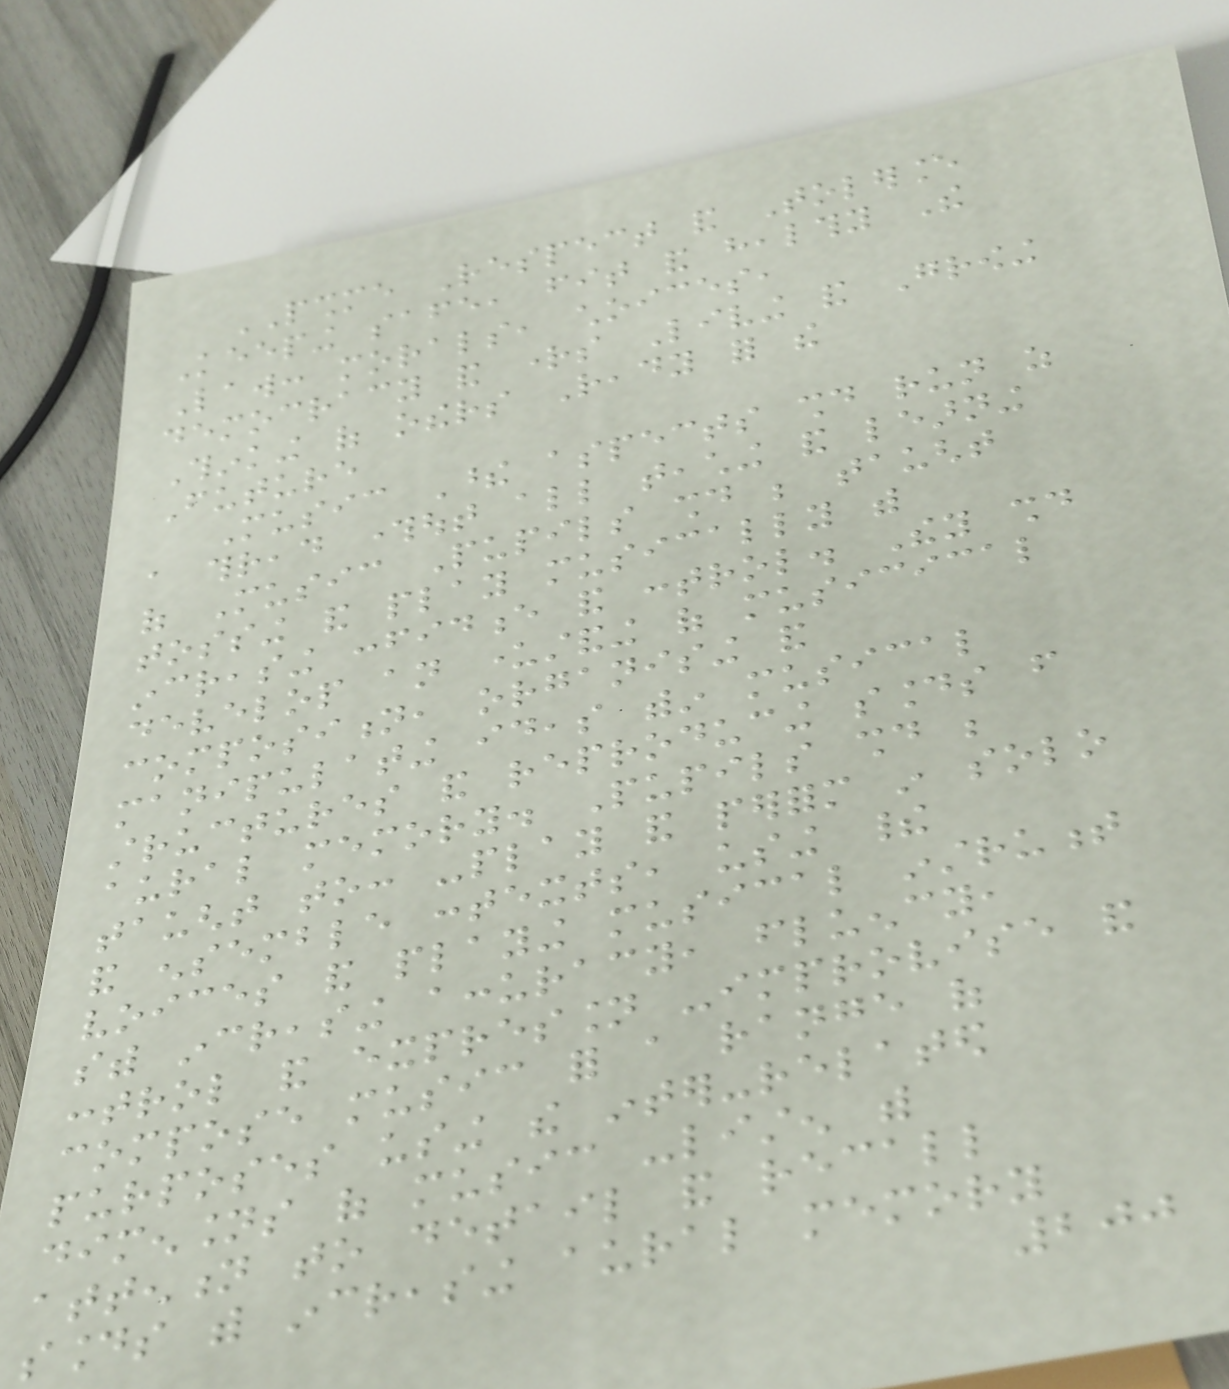PSHME Respect and Tolerance
Keeping safe, fit and healthy The
Law: morals, choices,
democracy and rights Living and Growing
Thinking of others Ready for the
Future
Music These aspects should run as
a thread throughout all teaching and learning
of Music Pupils should be taught
tossing and play musically with
increasing confidence and control. They should
develop an understanding of musicical
composition, organising and
manipulating ideas within musical
structures and reproducing sounds from
aural memory. Pupils should be
taught to: -play and perform in solo
and ensemble contexts, using their
voices and playing musical instrument
swith increasing accuracy, fluency,
control and expression -improvise and
compose music for a range of
purposes using the inter-related
dimensions of music -listen with
attention to detail and recall
sounds with increasing aural memory
200
